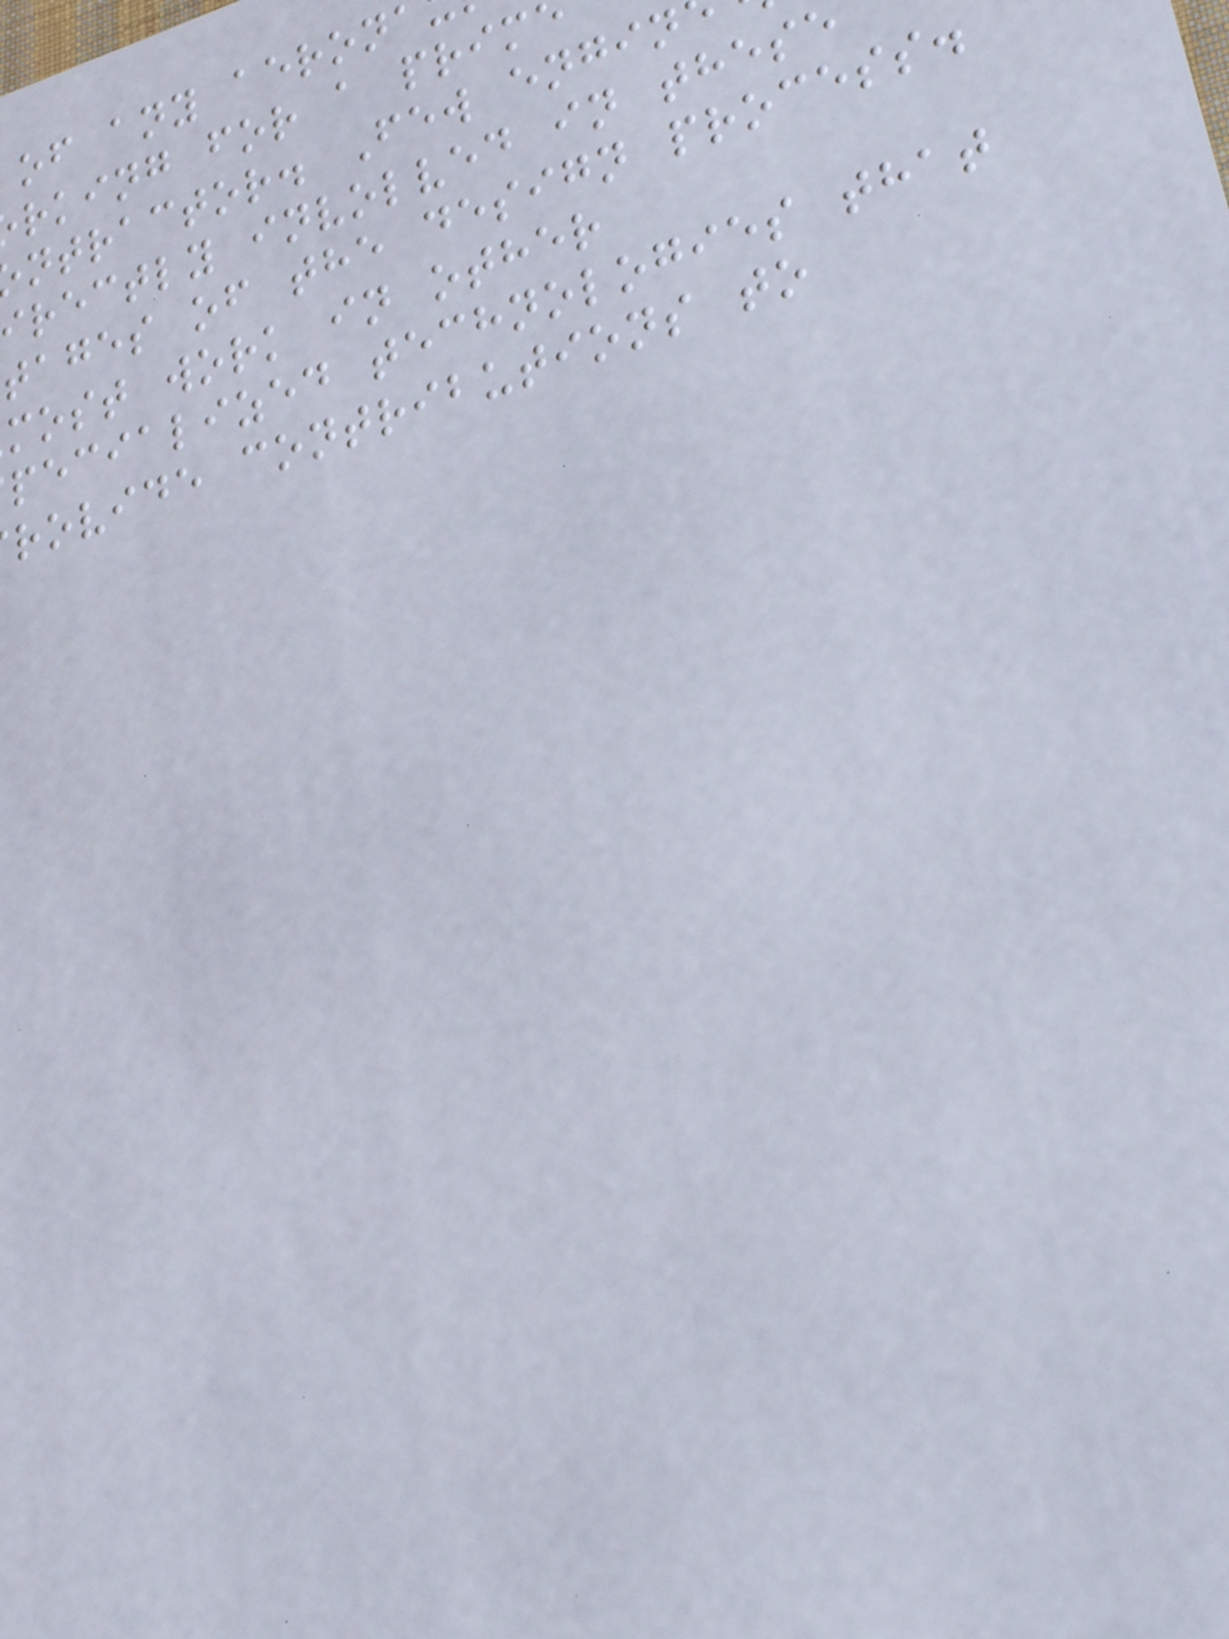of any aeron
rking for a prim
ntractor. Few engin
rectly involved in these
tages of the design process.
most work in other
pecialized technologies that
rovide contributions to
